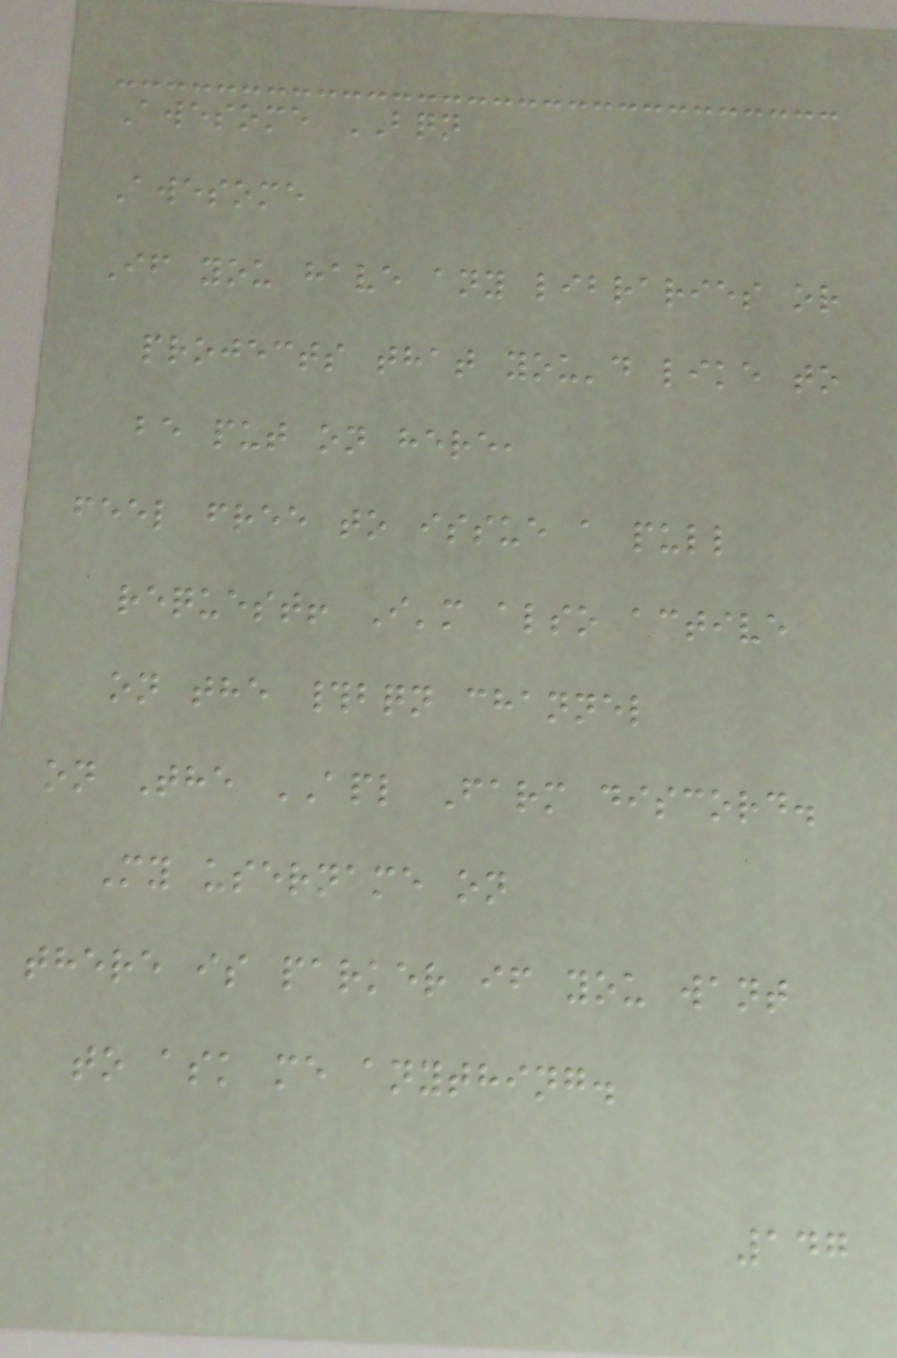Awesome BQN
Awesome
If you have any libraries or
projects that you'd like to
be put on here,
feel free to issue a pull
request! I'm also active
on the #bqn channel
on The APL Farm discord.
My username on
there is parker if you want
to ask me anything.
147
